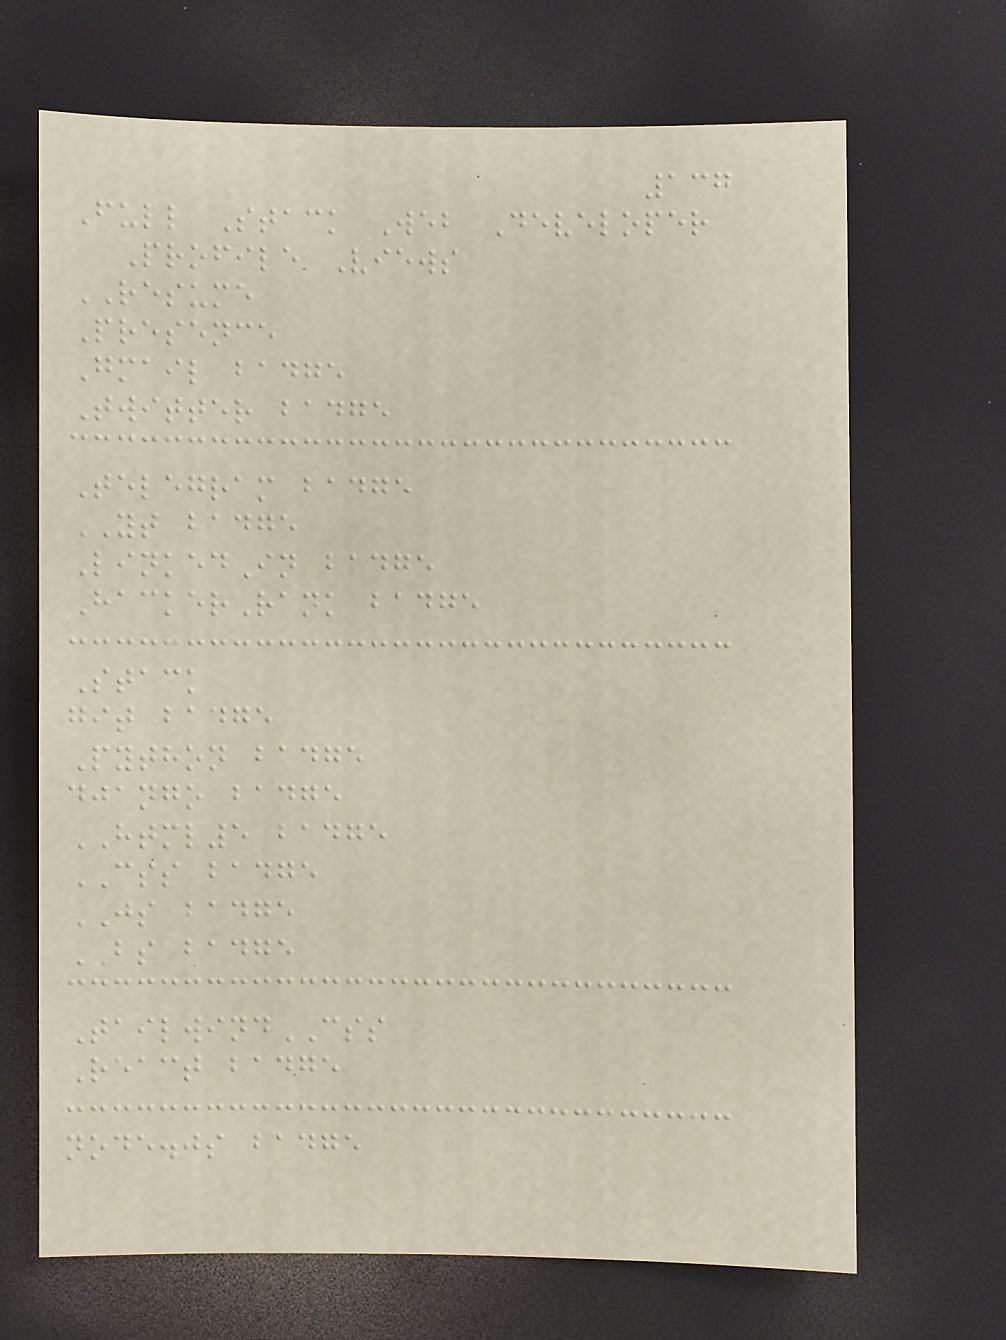137
Full Stack Web Developer
Profile Views
RESUME
Presence
Gmail badge
Twitter badge
Telegram badge
YT badge
LinkedIn badge
HackerRank badge
Stack
git badge
Python badge
django badge
HTML5 badge
CSS badge
JS badge
BS badge
TailwindCSS
React badge
node.js badge
